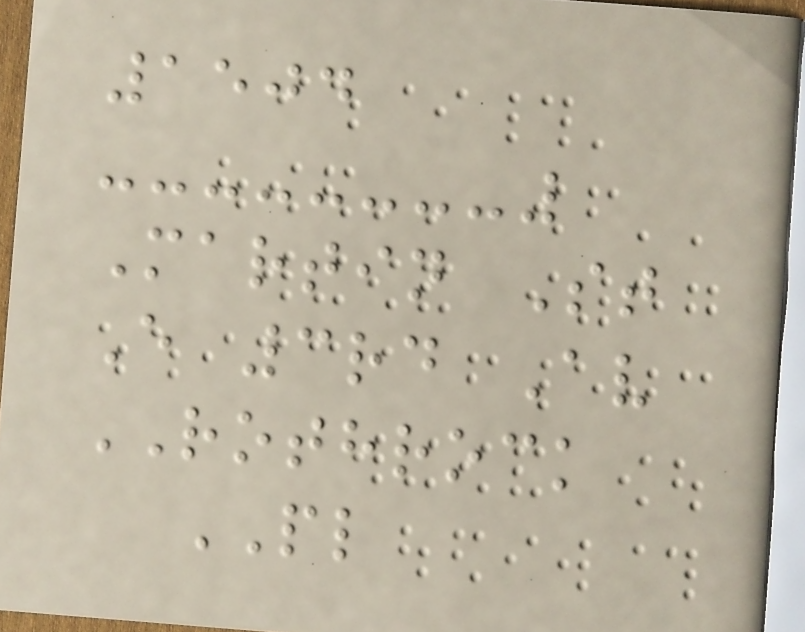1504
Martin St
E 3rd Av
ROTHROCK
PL
